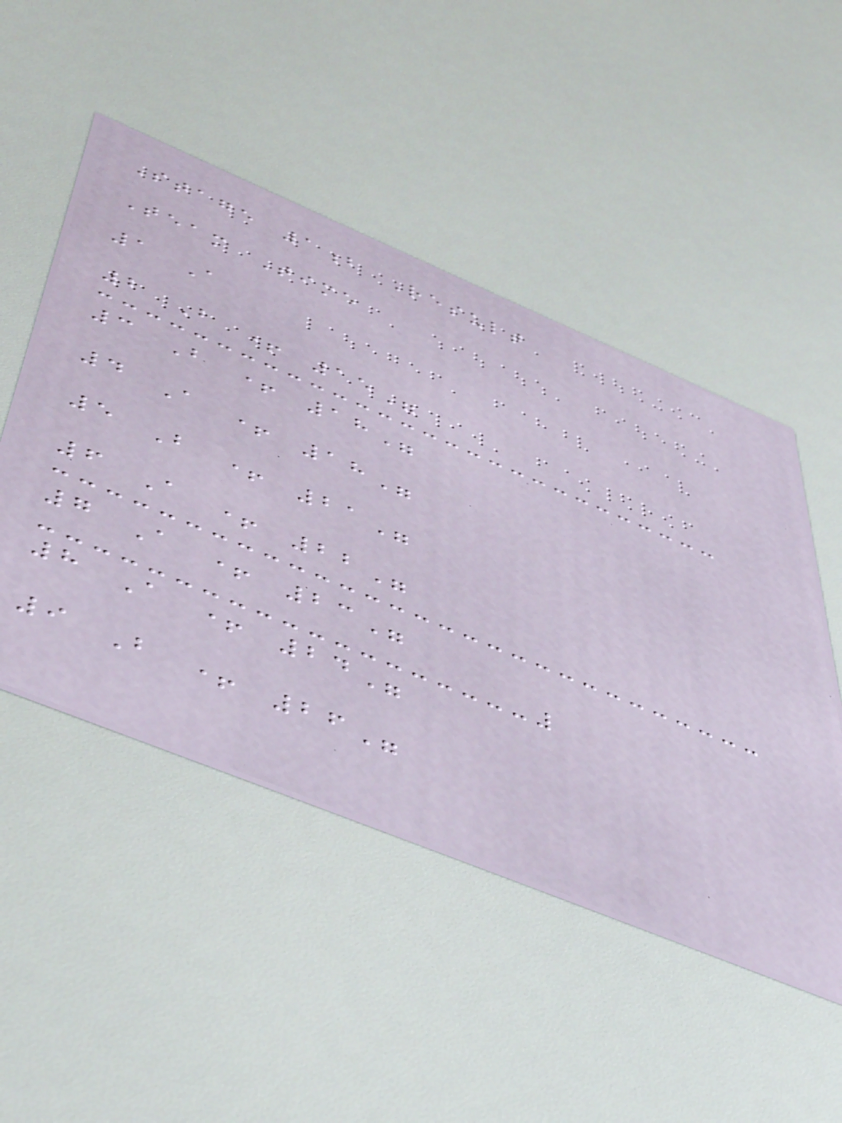Stage 1b Result
Team Time
1 A
2 B + 15"
3 B + 18"
4 A + 18"
5 B + 21"
6 A + 22"
7 A + 23"
8 A + 24"
9 B + 26"
